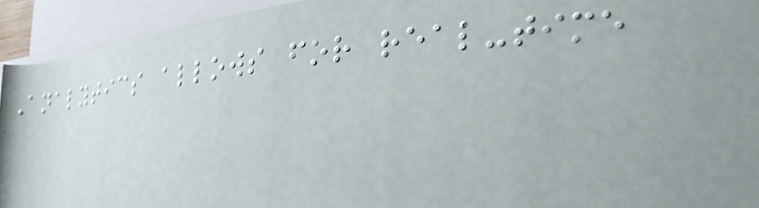Analytics allows for real-time
